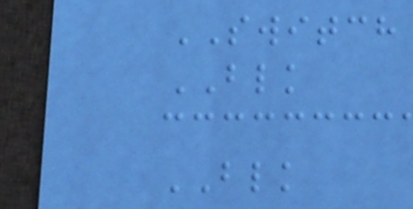SWITCH
BLK
BLK
